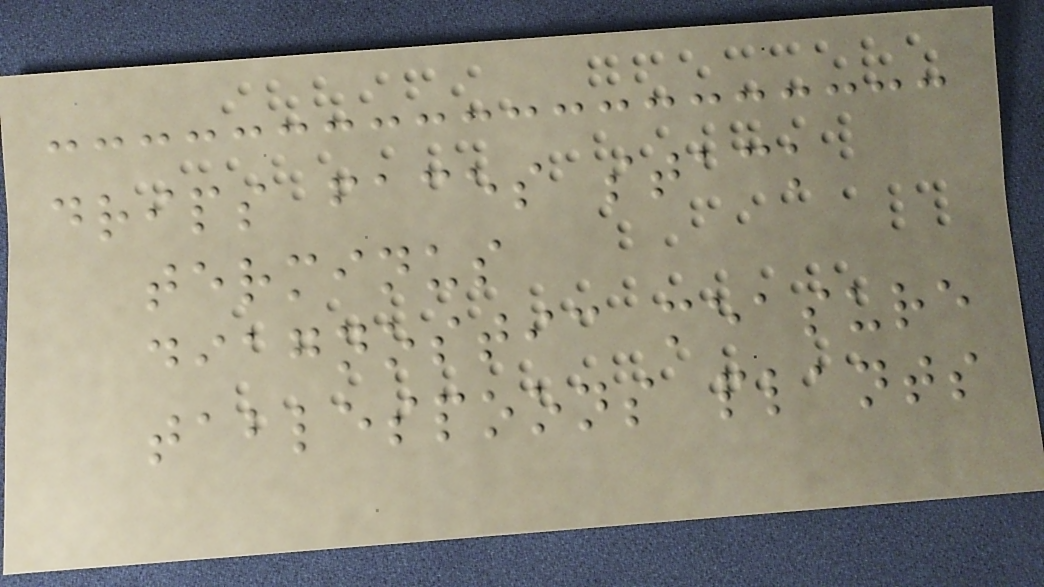drips faces stack
terminus
diagnostic measure
tablespoons plants
